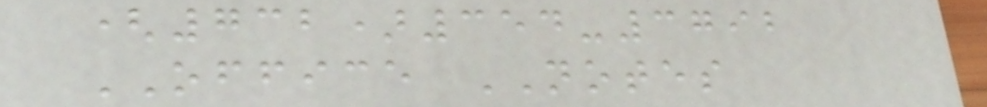(732)354-3792
OFFICE NOTES
